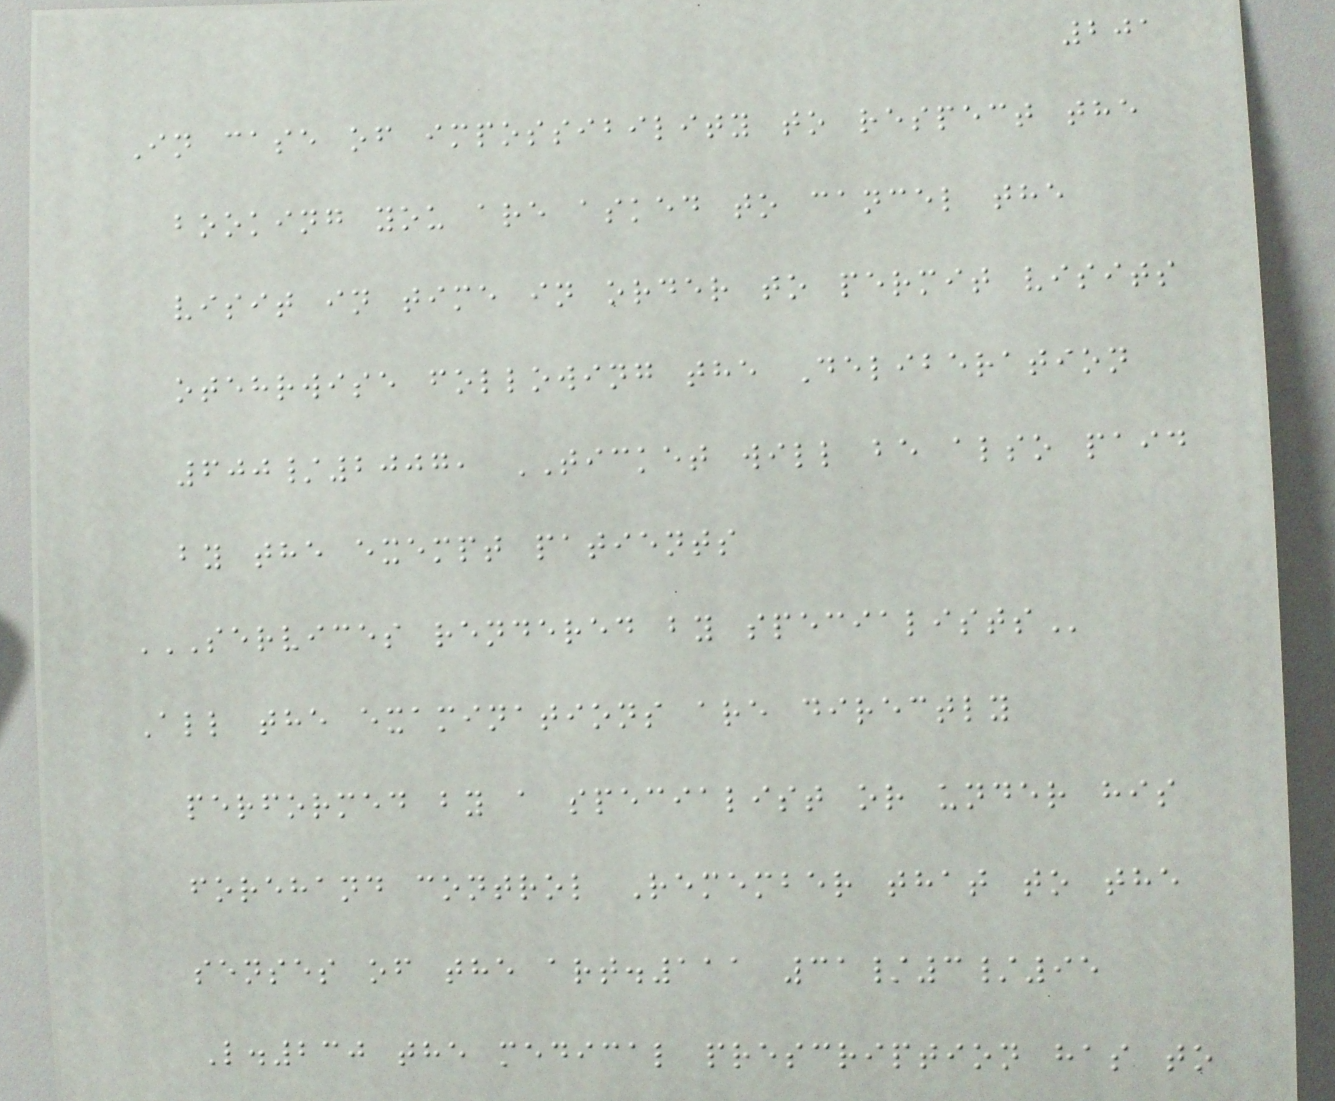201
In case of impossibility to respect the
booking you are asked to cancel the
visit in time in order to permit visits
otehrwise following the Deliberation
600/2007, TICKET will be also paid
by the exempt patients
SERVICES RENDERED BY SPECIALISTS
All the examinations are directly
performed by a specialist or under his
forehand control Remember that to the
senses of the art.111 31/3/95
L.230 the medical prescription has to
